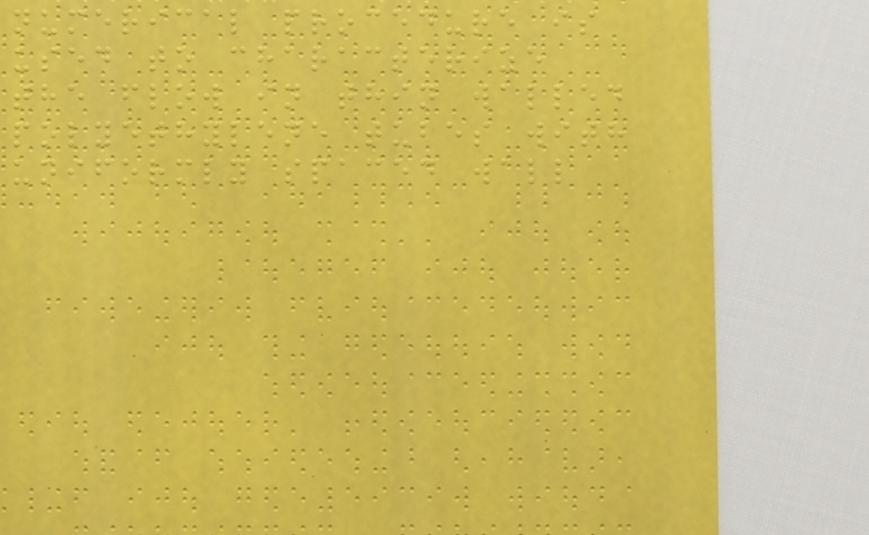numerical procedure is
used to characterize
the flow in thin walled
polyethylene tubes with
uniformly spaced wall
